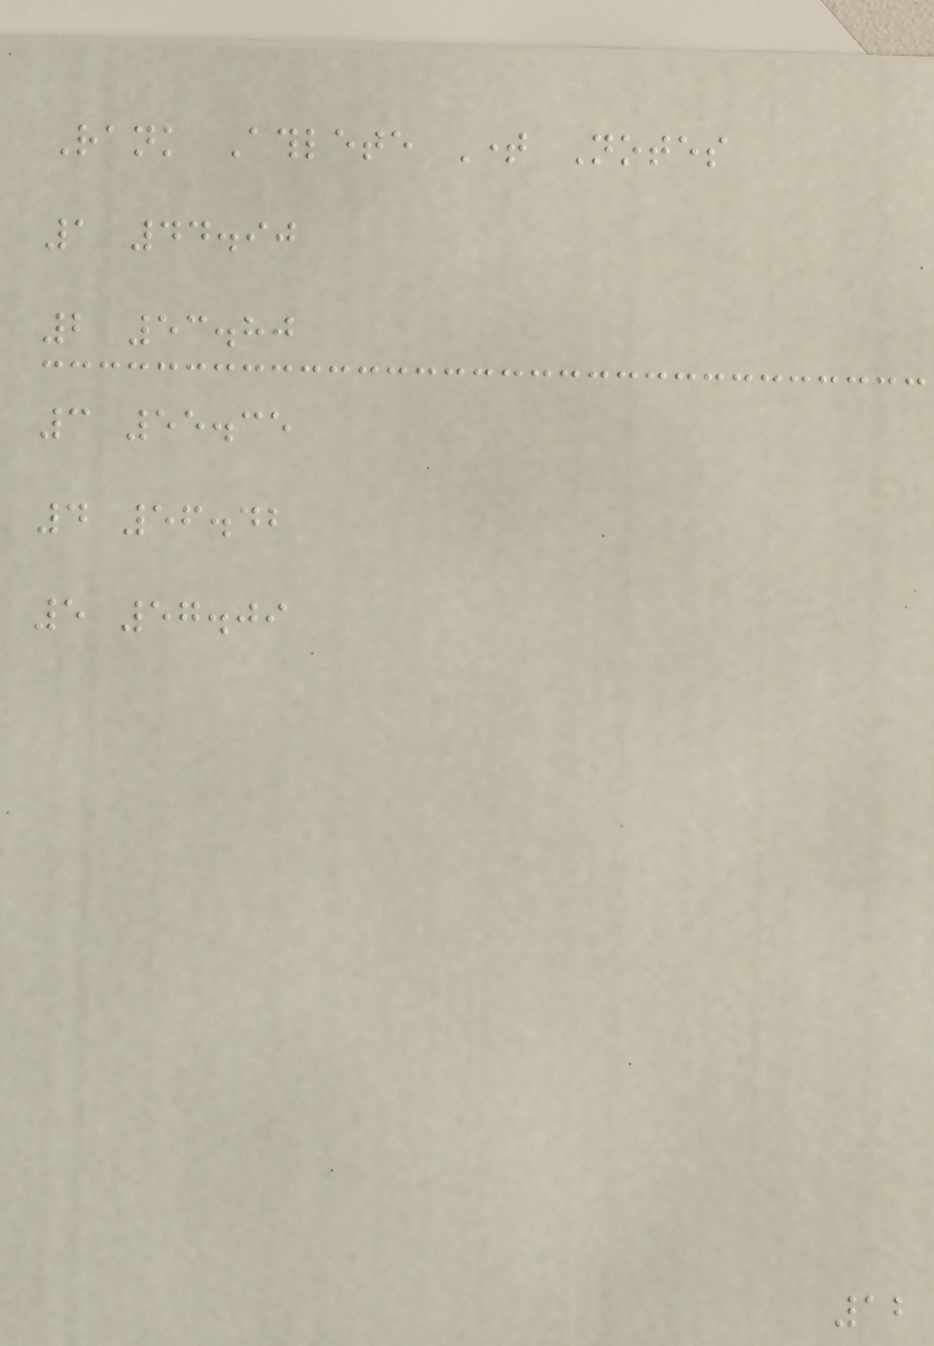Rank Athlete Time Notes
1 44.90
2 53.80
3 55.35
4 56.42
5 57.09
12
